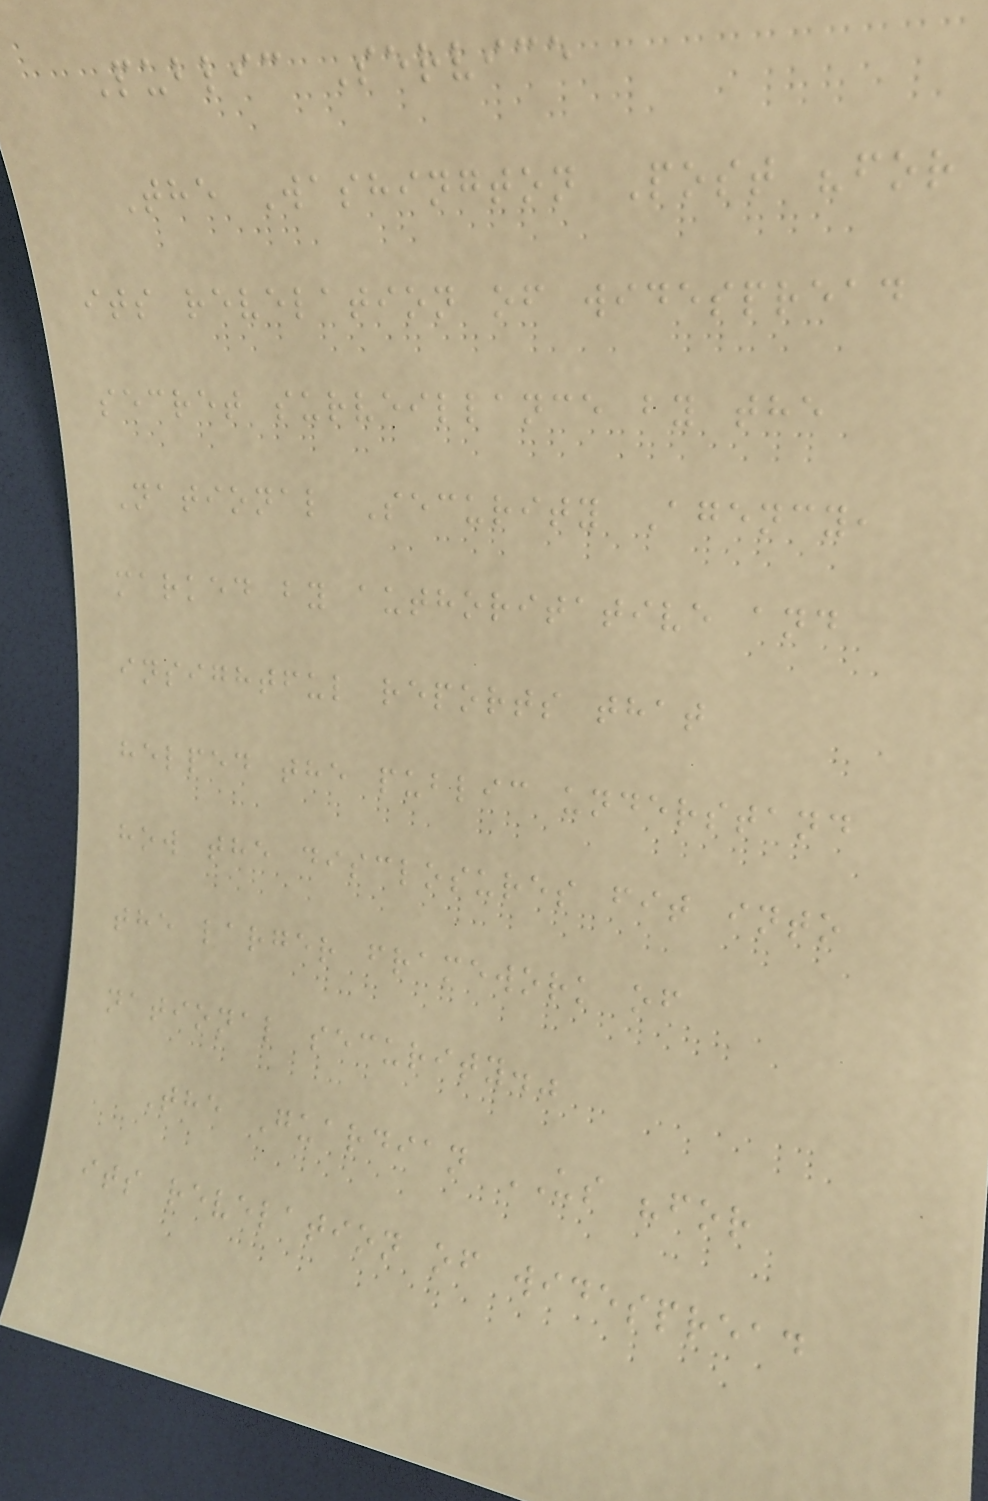Public Service
The Washington Post "for
its revelation of widespread
secret surveillance by the
National Security Agency,
marked by authoritative and
insightful reports that
helped the public understand
how the disclosures fit into
the larger framework of
national security."
The Guardian US "for
its revelation of widespread
